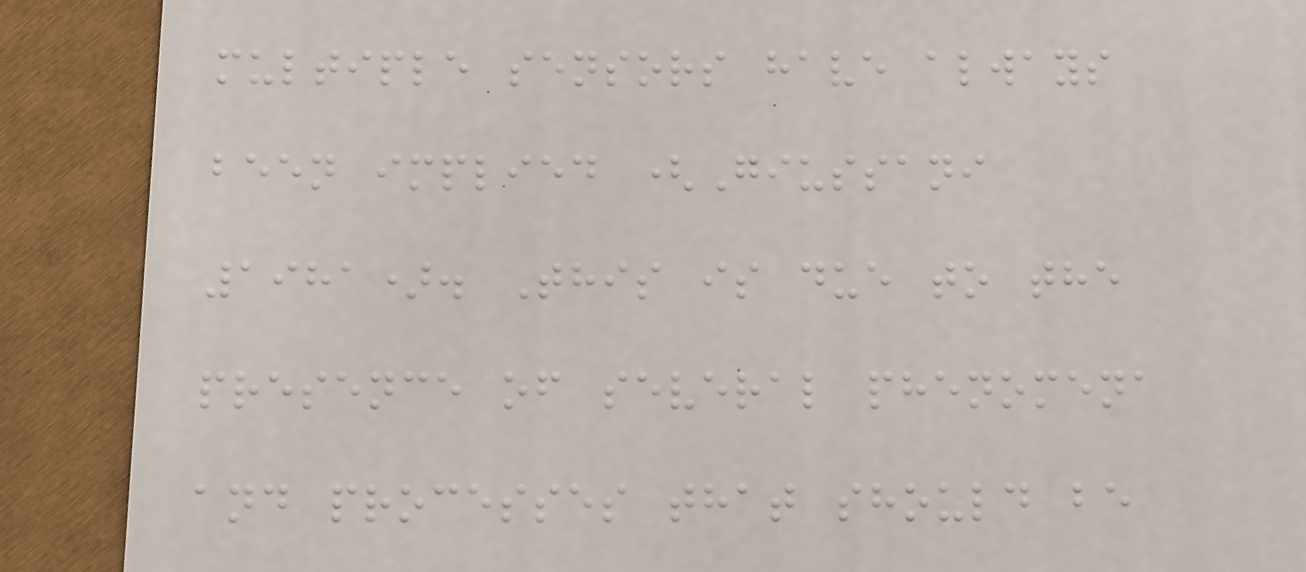multiple sensors have always
been implied (Giussani
1981). This is due to the
presence of several phenomena
and processes that should be
